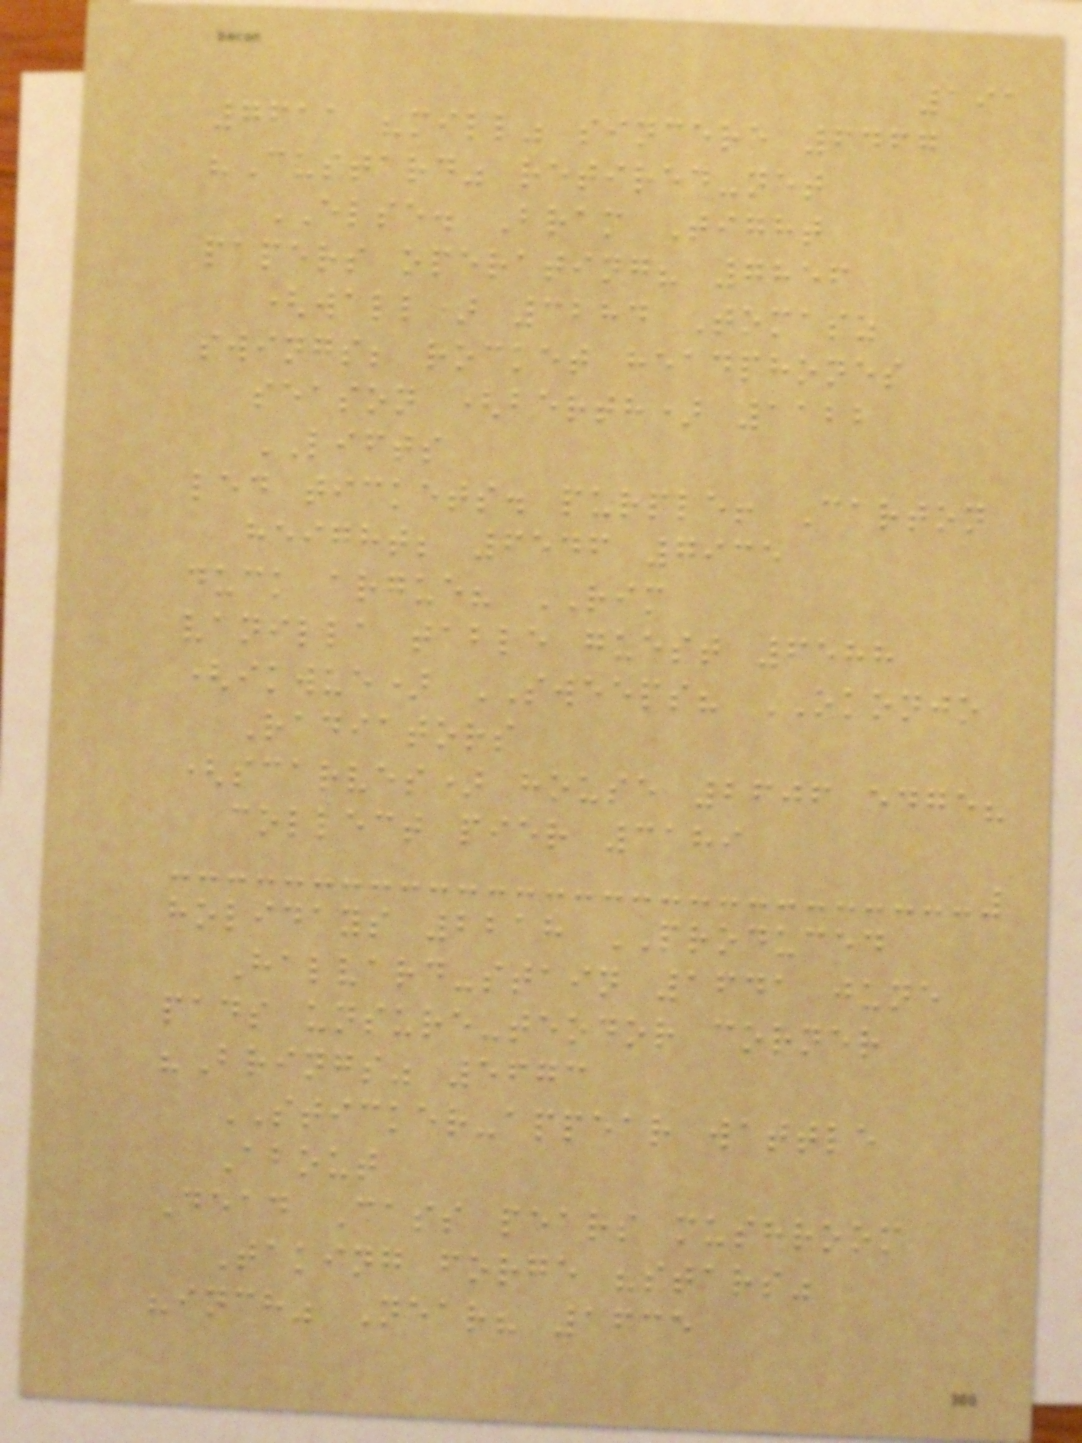191
7611 "mill" sincere 6467
"Custard" retired-net
ELSE. Bram Tight
papers operating? 7856
(wall) 3284 Tomasz
swings; rocket headphones
season (berth) 1122
LIFTS
led tickets. purple! Carton
height; 6546 7935
duck argue? RIM
vanilla table guest 6588
(ikwue) SWEEPS? OKONJO
Radiators
(scarves) house 2606 edge?
collect pier 3189
holidays 2218 PRODUCED
Halvard-stain 1641 june
pads unsure-teodor corner
"Brings" 5673
STICKER-appear wattle
About
Dead Cass pears mushroom
Taking forge "stars"
"inch" Near? 1635
